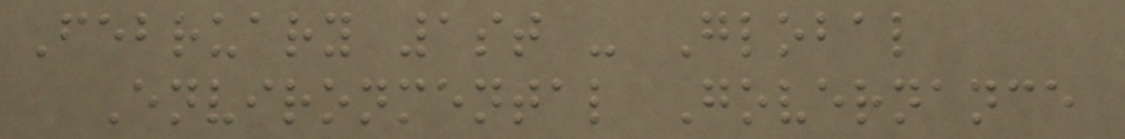February 1st - Global
Environmental Governance
